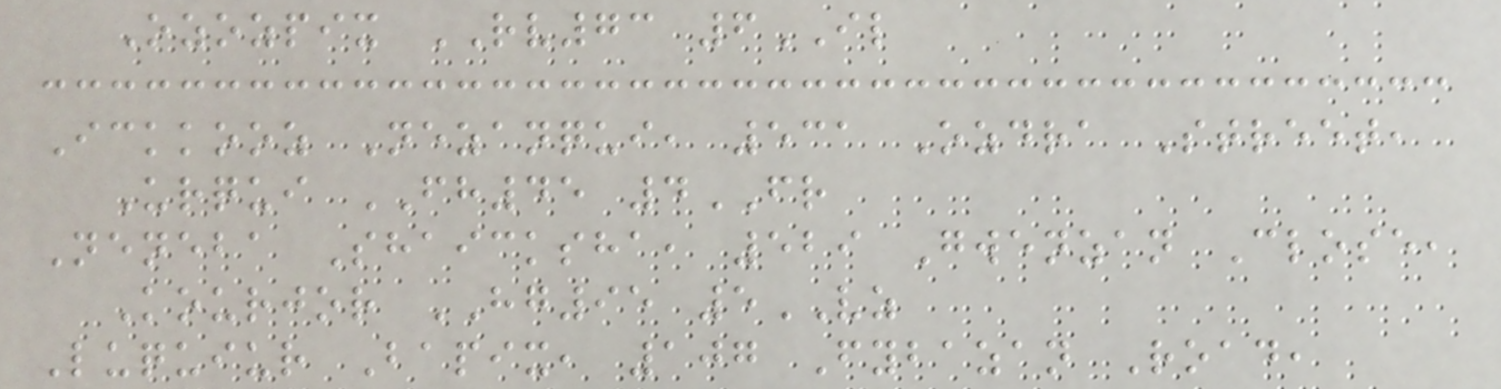Ozozpix RV73 6IL
Ickkooz Nezanqui, 531 Ozdra Street,
Urqui FH45 4FR
Neneba Shaicksha, 529 Gwenzan Close,
Kourjor HG95 5VZ
Luquiur Bapix, 107 Fybazan Road,
